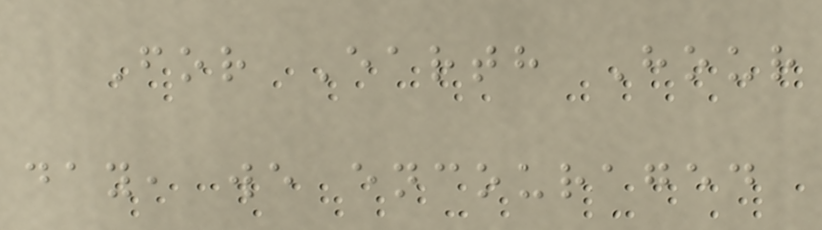For Earth Hour
day, we encouraged
